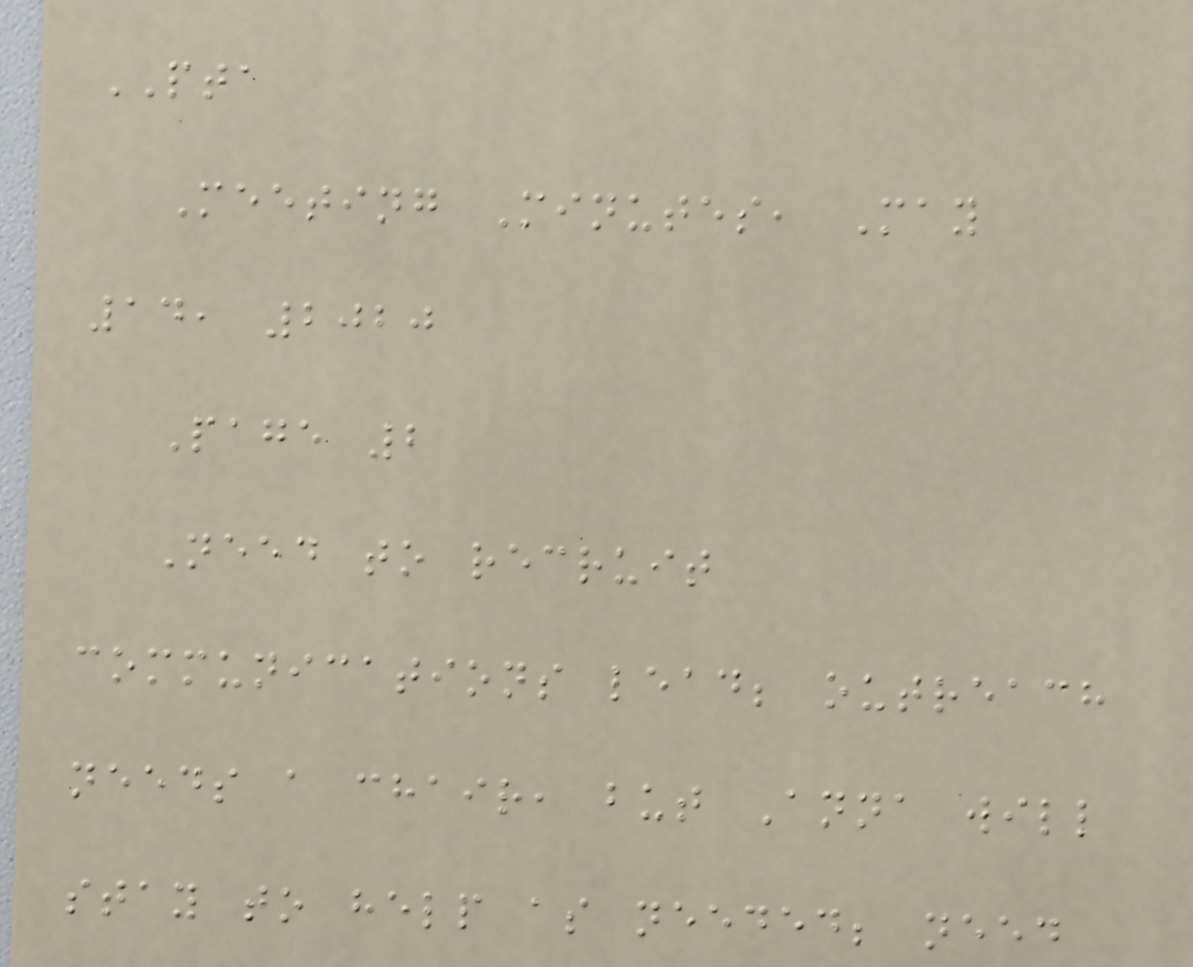PTA
Meeting Minutes, May
14, 2020
Page 2
Need to recruit
communications lead; outreach
needs a chair, but Anna will
stay to help as needed; need
